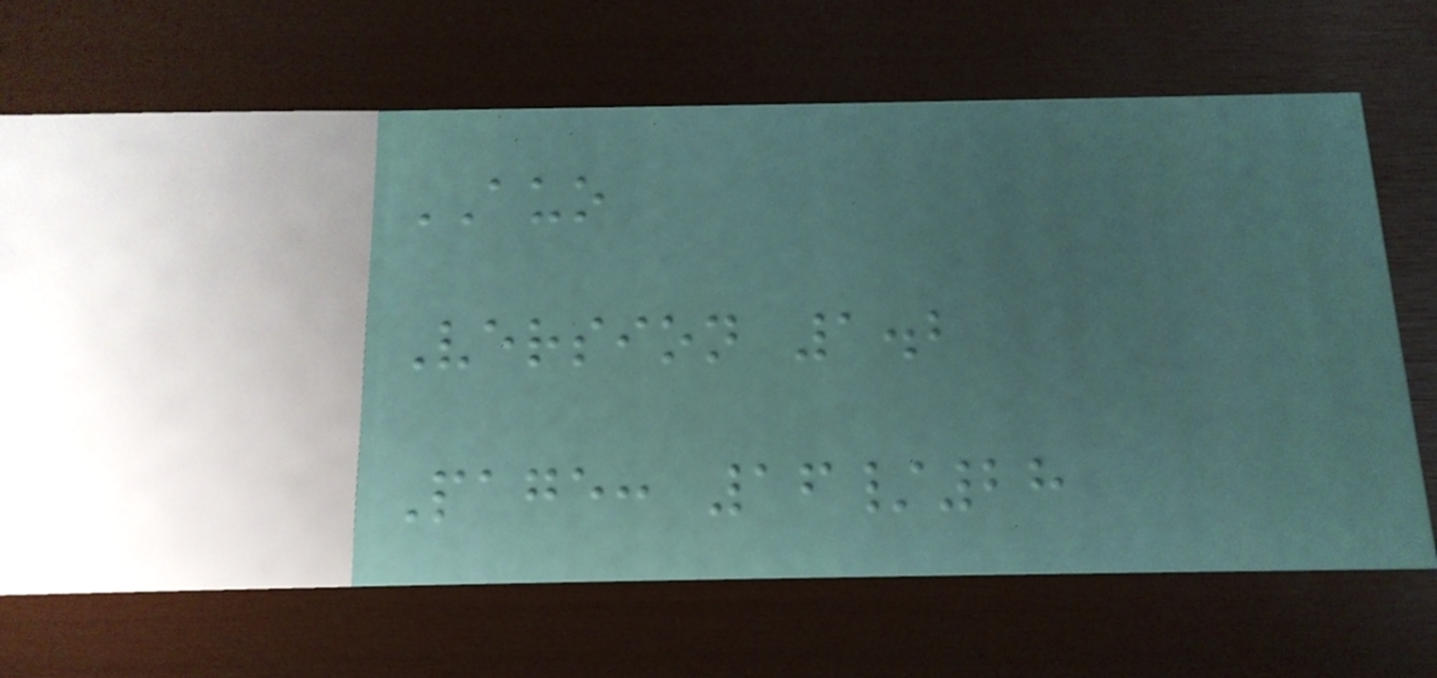AUO
Version 1.2
Page: 16/28
